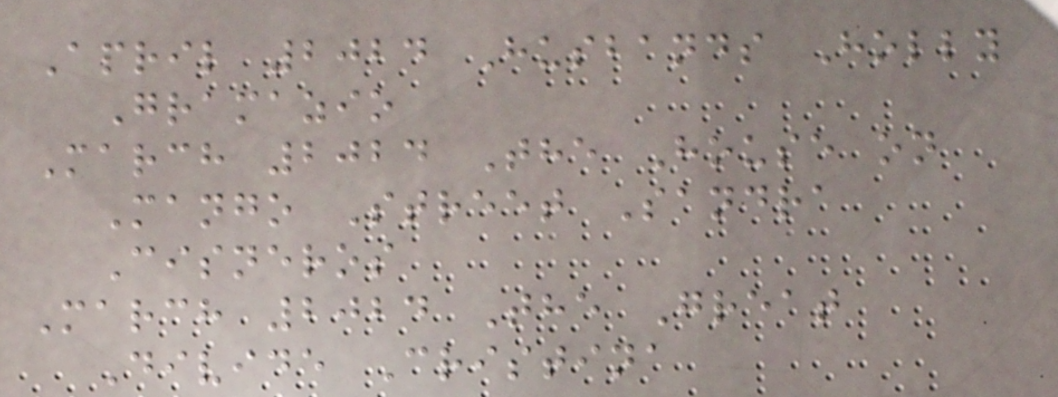April 2024 Husbands Holly
Gramazio
March 2024 The House on
Mango Street Sandra
Cisneros
March 2024 The Great
Divide Cristina
